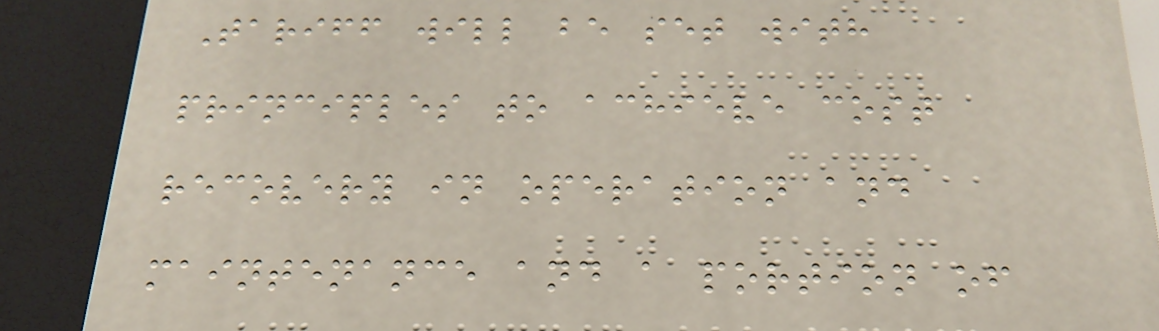Tariff will be set with
principles to achieve cost
recovery in operation and
maintenance and a portion of
